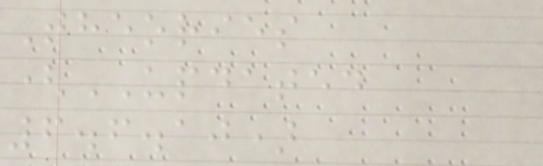Theories
(UPDATED
6.6.10)
